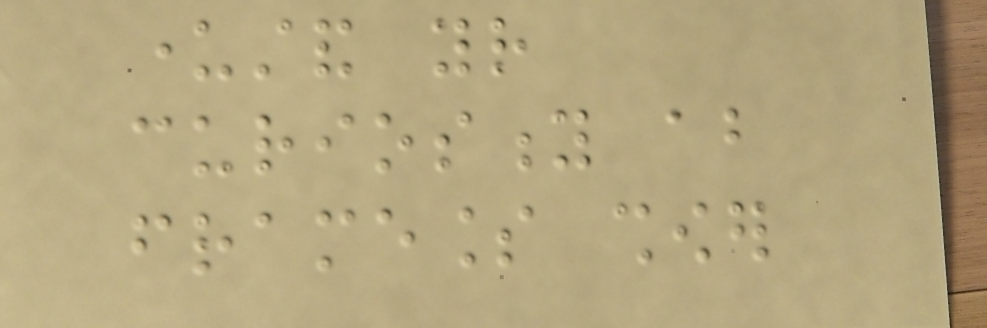understand your
curiosity about
frameless shower
